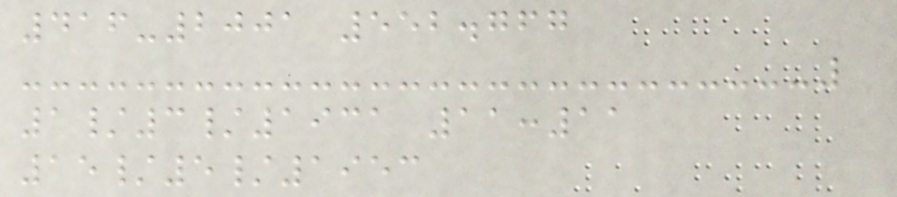416-2001 552.767
1/3/1931 11:11
15/5/1953
